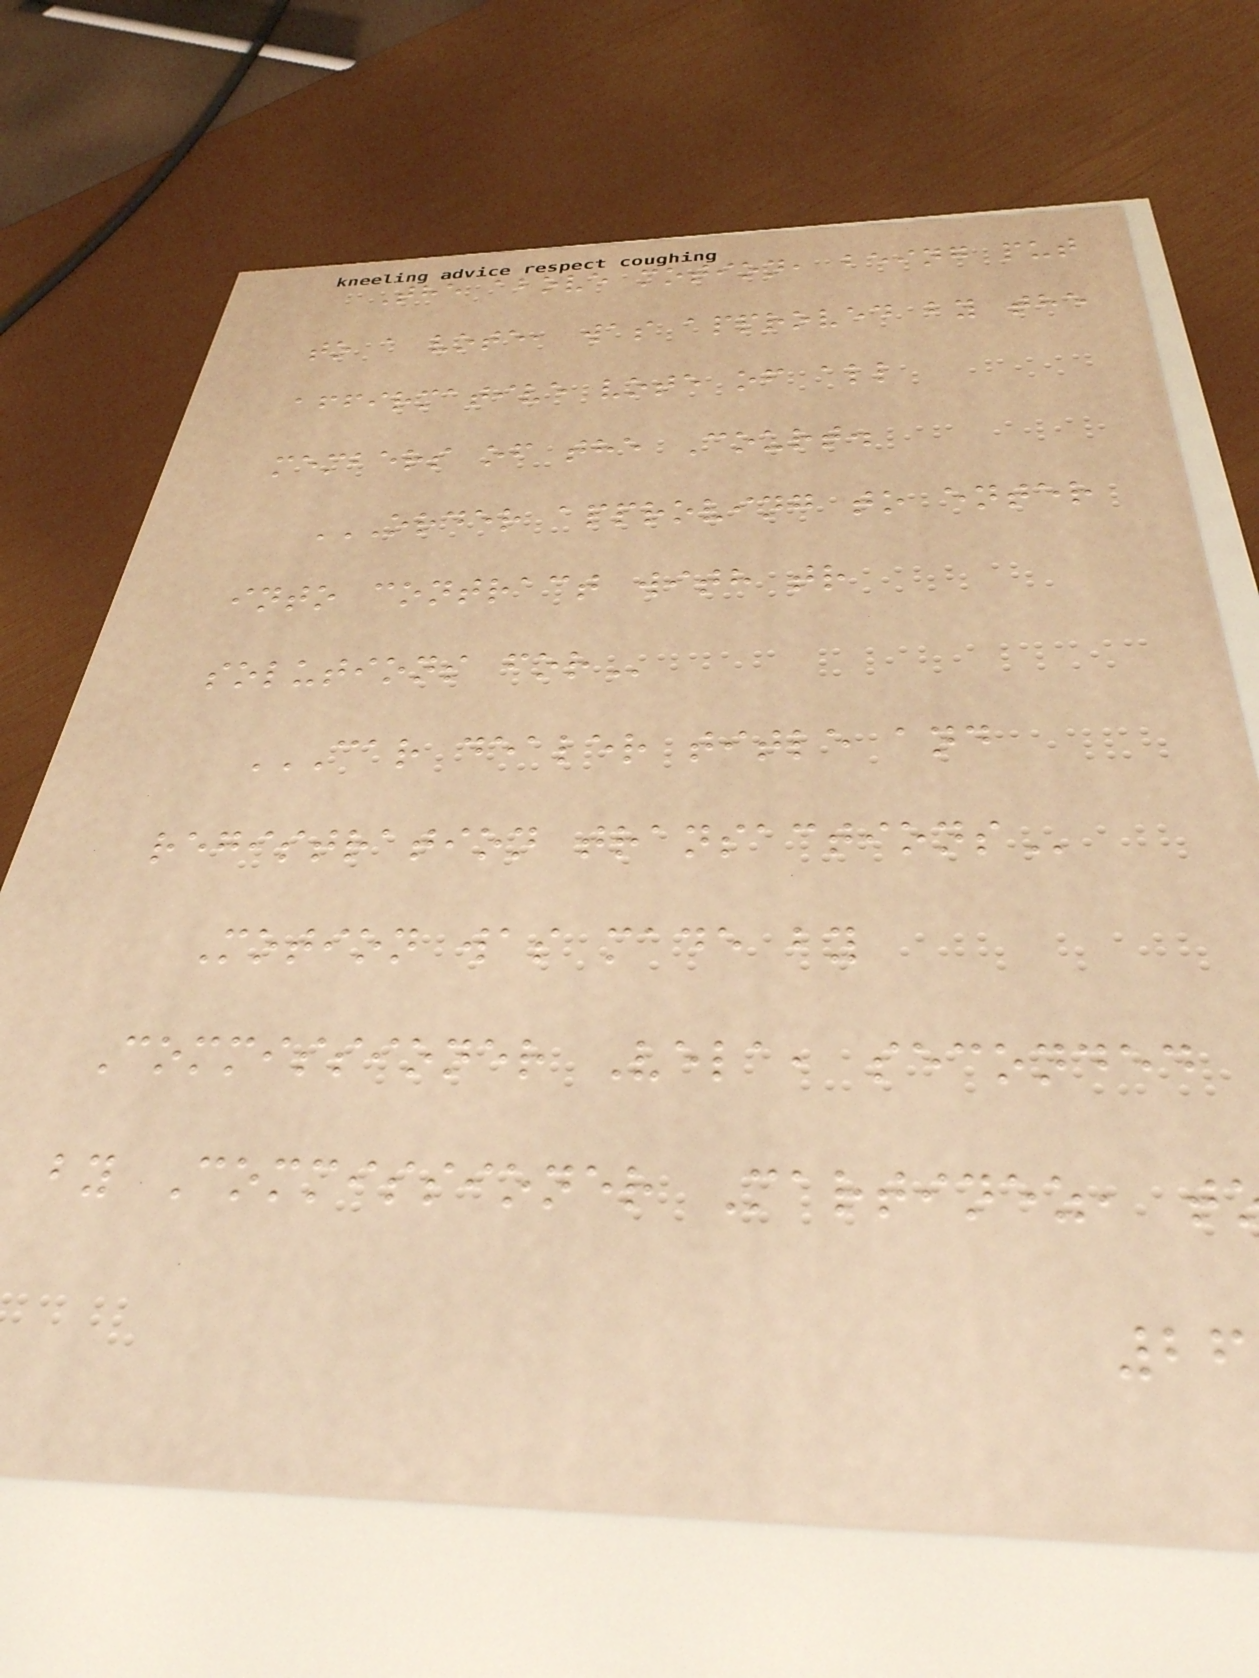The above motion, being put
to a vote, was approved by the
affirmative vote of all
members of the Court.
ORDER APPROVING TO ENTER
into contract with tr
solutions
CAR DEALER TITLE AND
registration
Motion was made by
Commissioner Vela, seconded
by Commissioner Martinez, t
